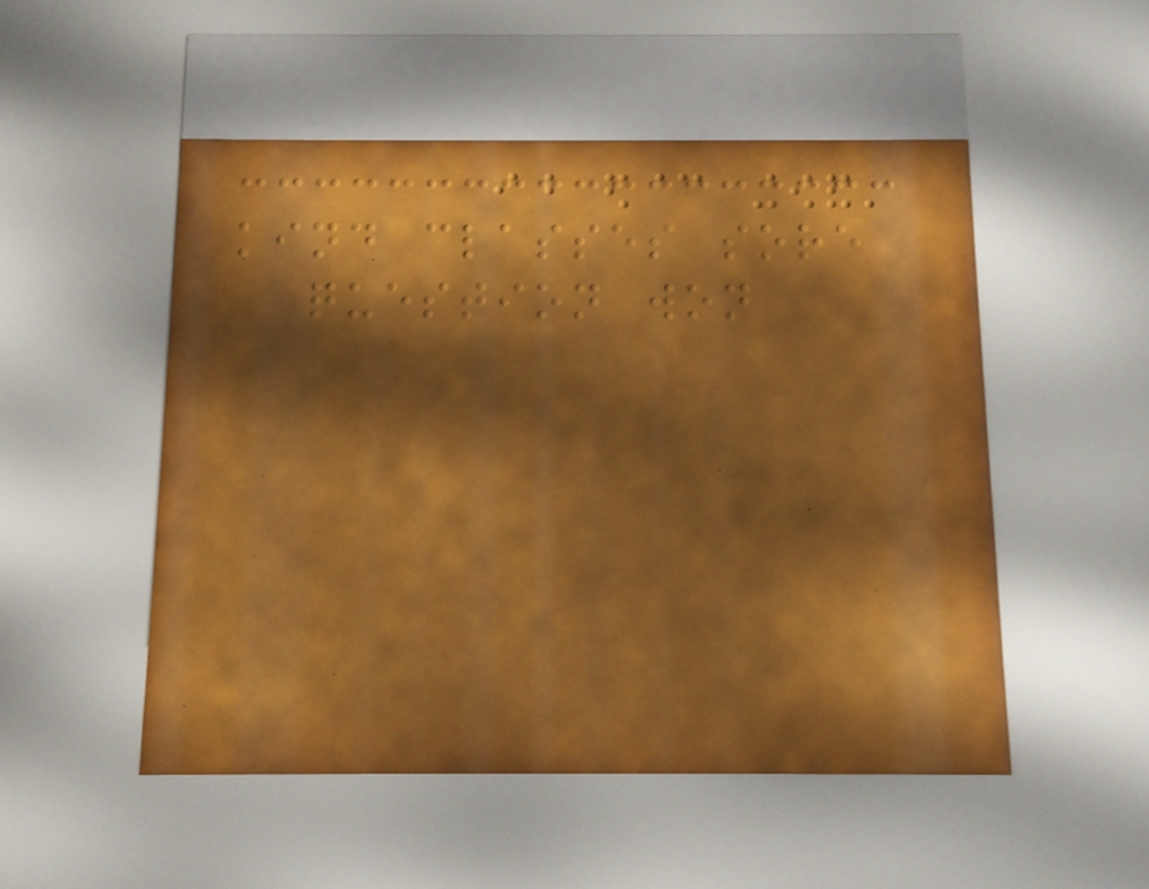kind classes sore
question won
